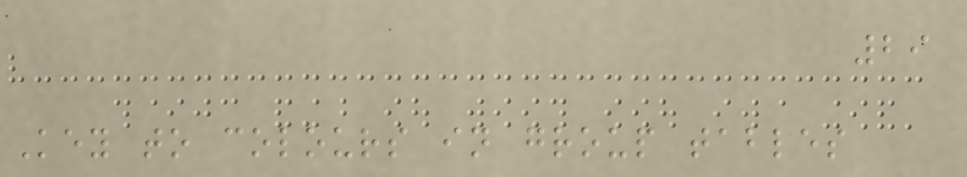29
Key to colours in group tables
